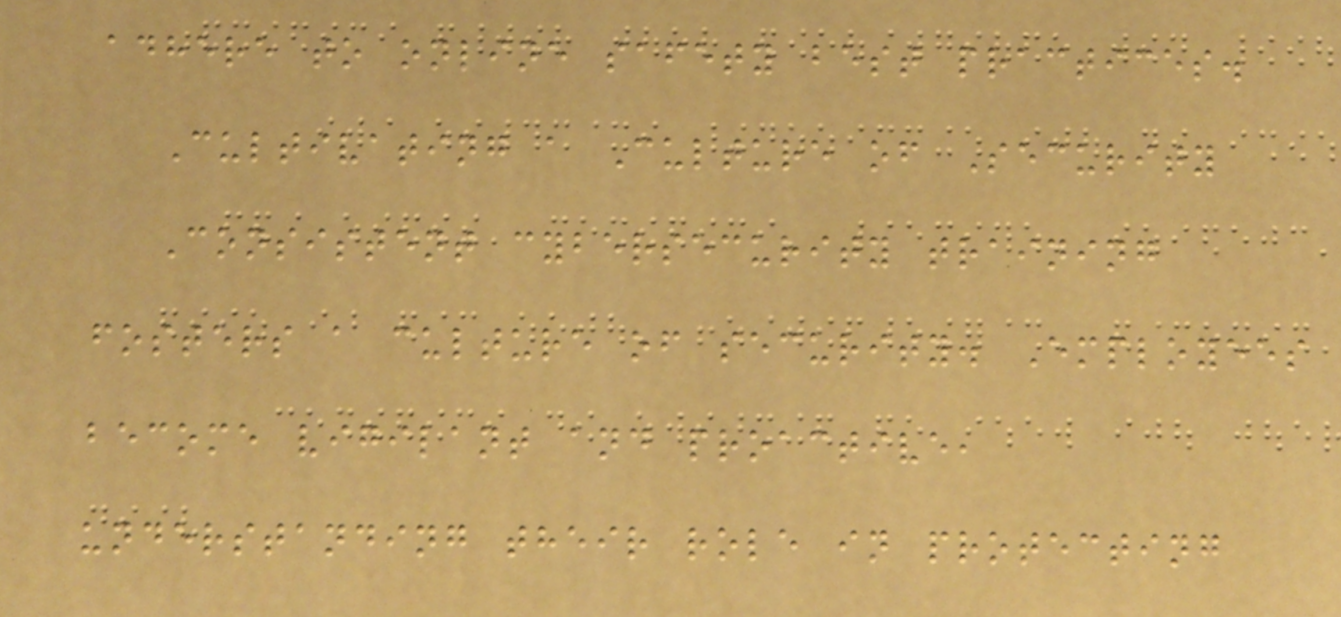adhere to online safety best practices.
Cultivating a Culture of Security
Consistent cybersecurity training
fosters a culture of security. Employees
become vigilant and proactive,
understanding their role in protecting
